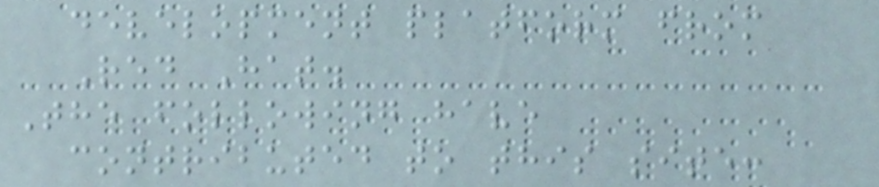development platform from
Red Hat.
The following have
contributed to this site:
